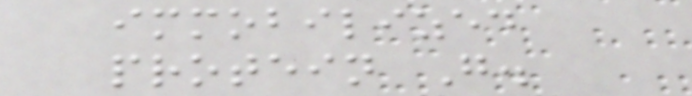immobilized
protein G.
